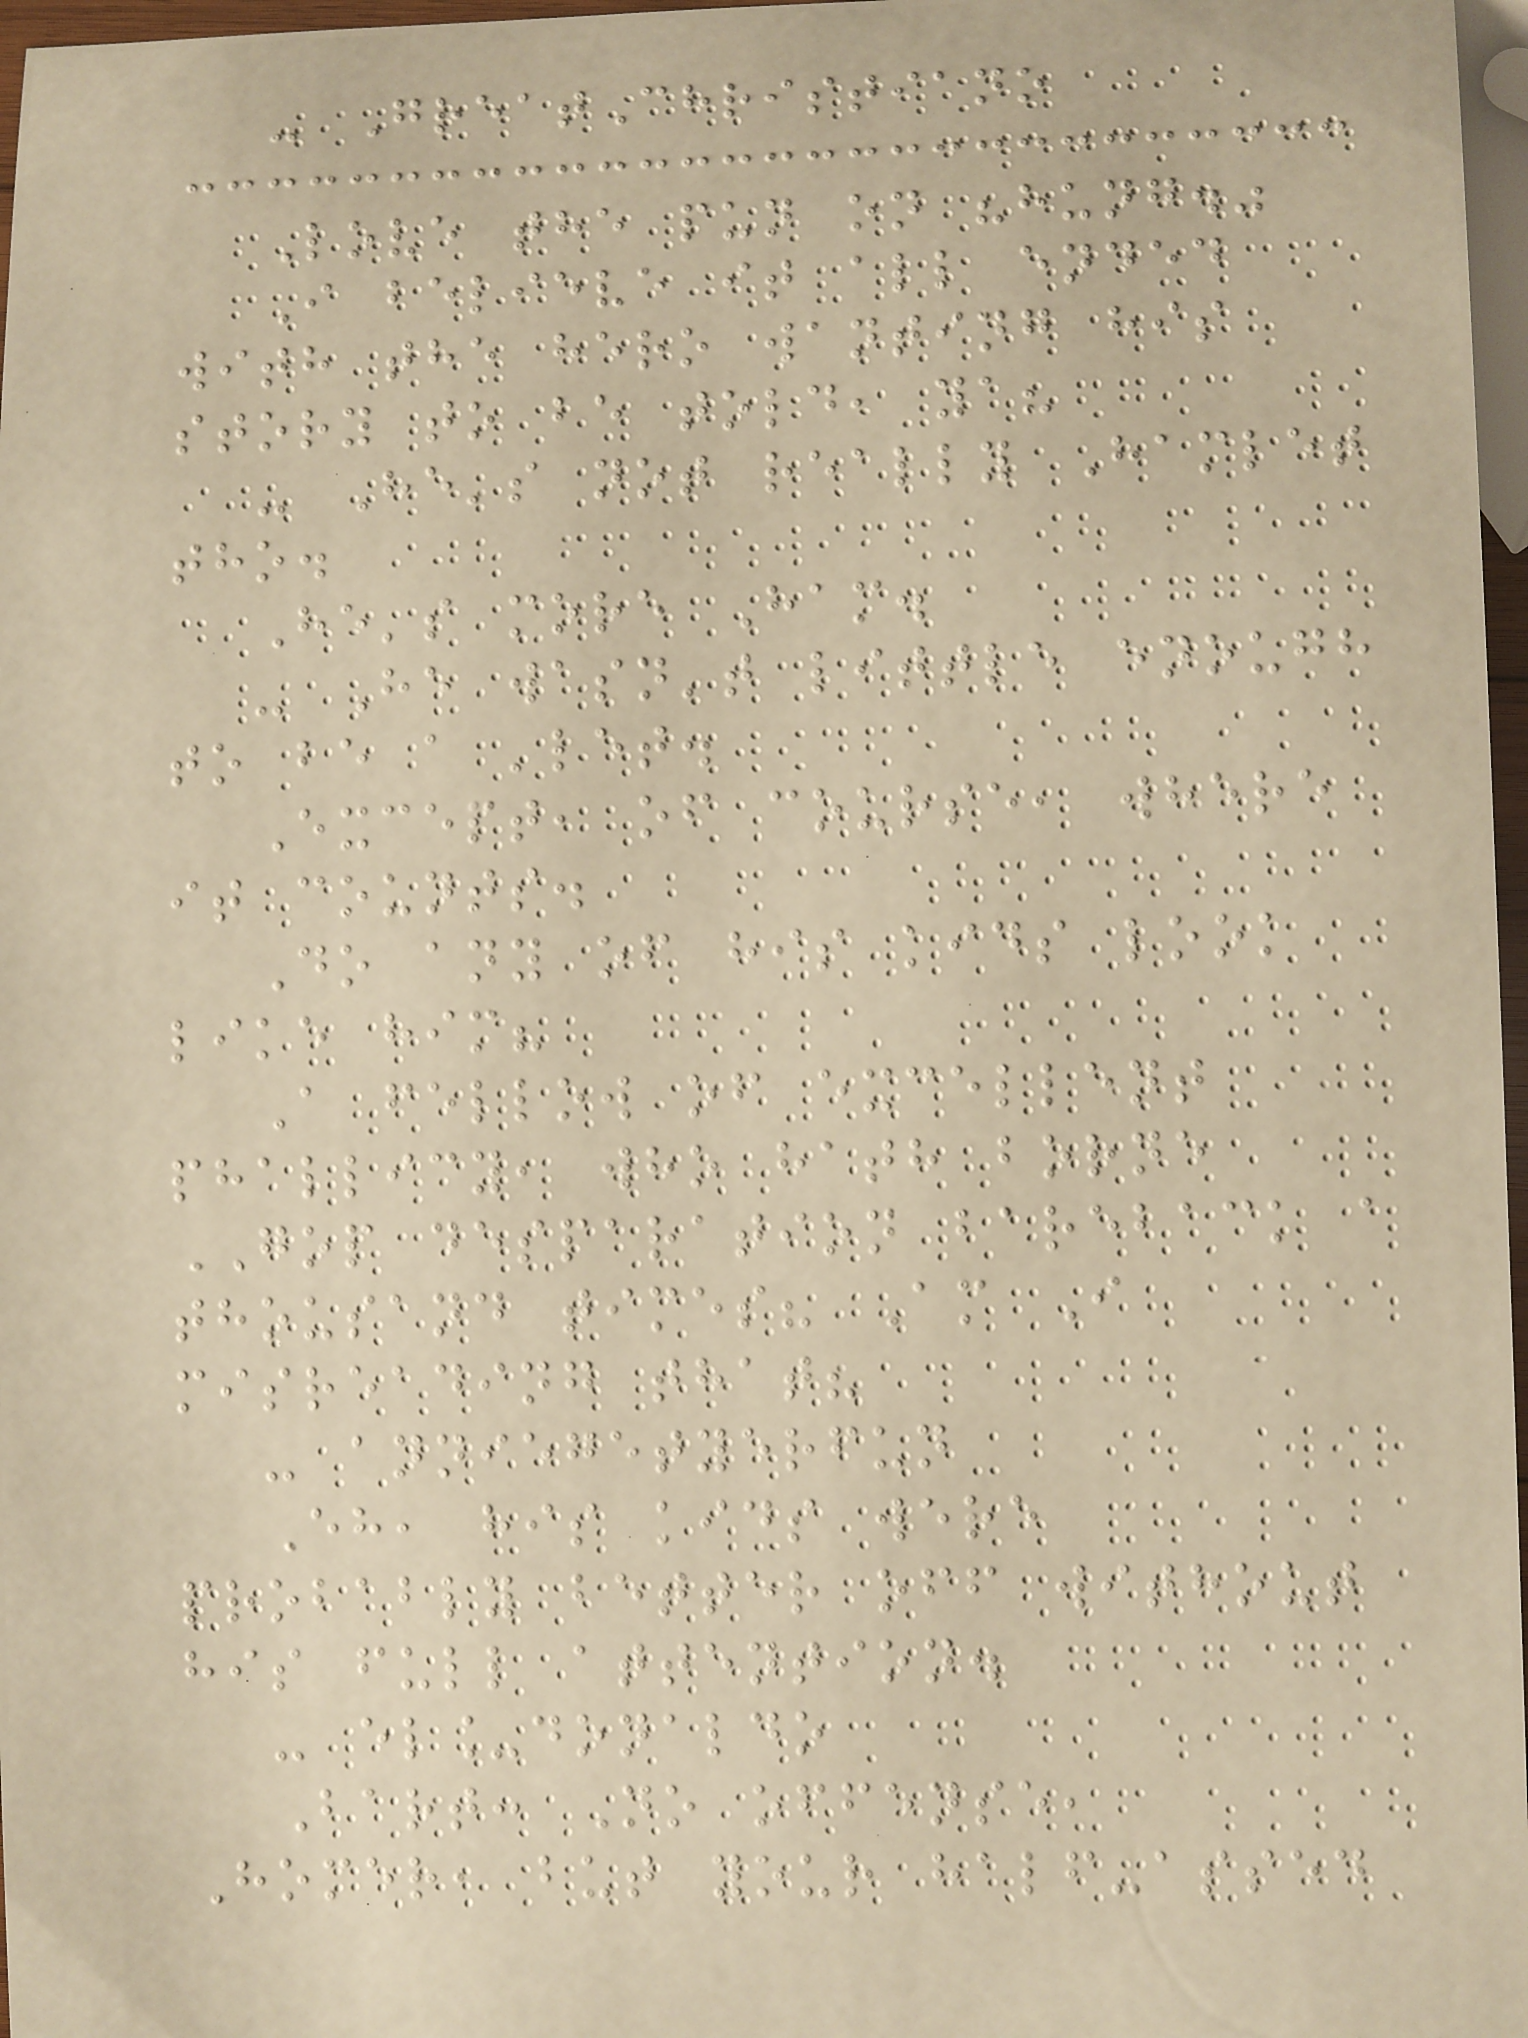- GreatChristiano
Love the pun on "hung."
I believe it all ended
with the hero wanting his
story to be told, ya?
- He's not really Hamlet
tho.
He's more Ham.
- He wasn't little enough
to be a 'let.
Except, of course, where
it counts.
Do any of his kids look
like him?
A fellow of excellent
phallicy, who hath borne
GOP desparation bareback a
thousand times? Am I
misreading that?
- anniegetyerfun
Eh, his kids were
probably better off without
his full attention.
- el_donaldo
Bart: No offense,
Homer, but your half-assed
